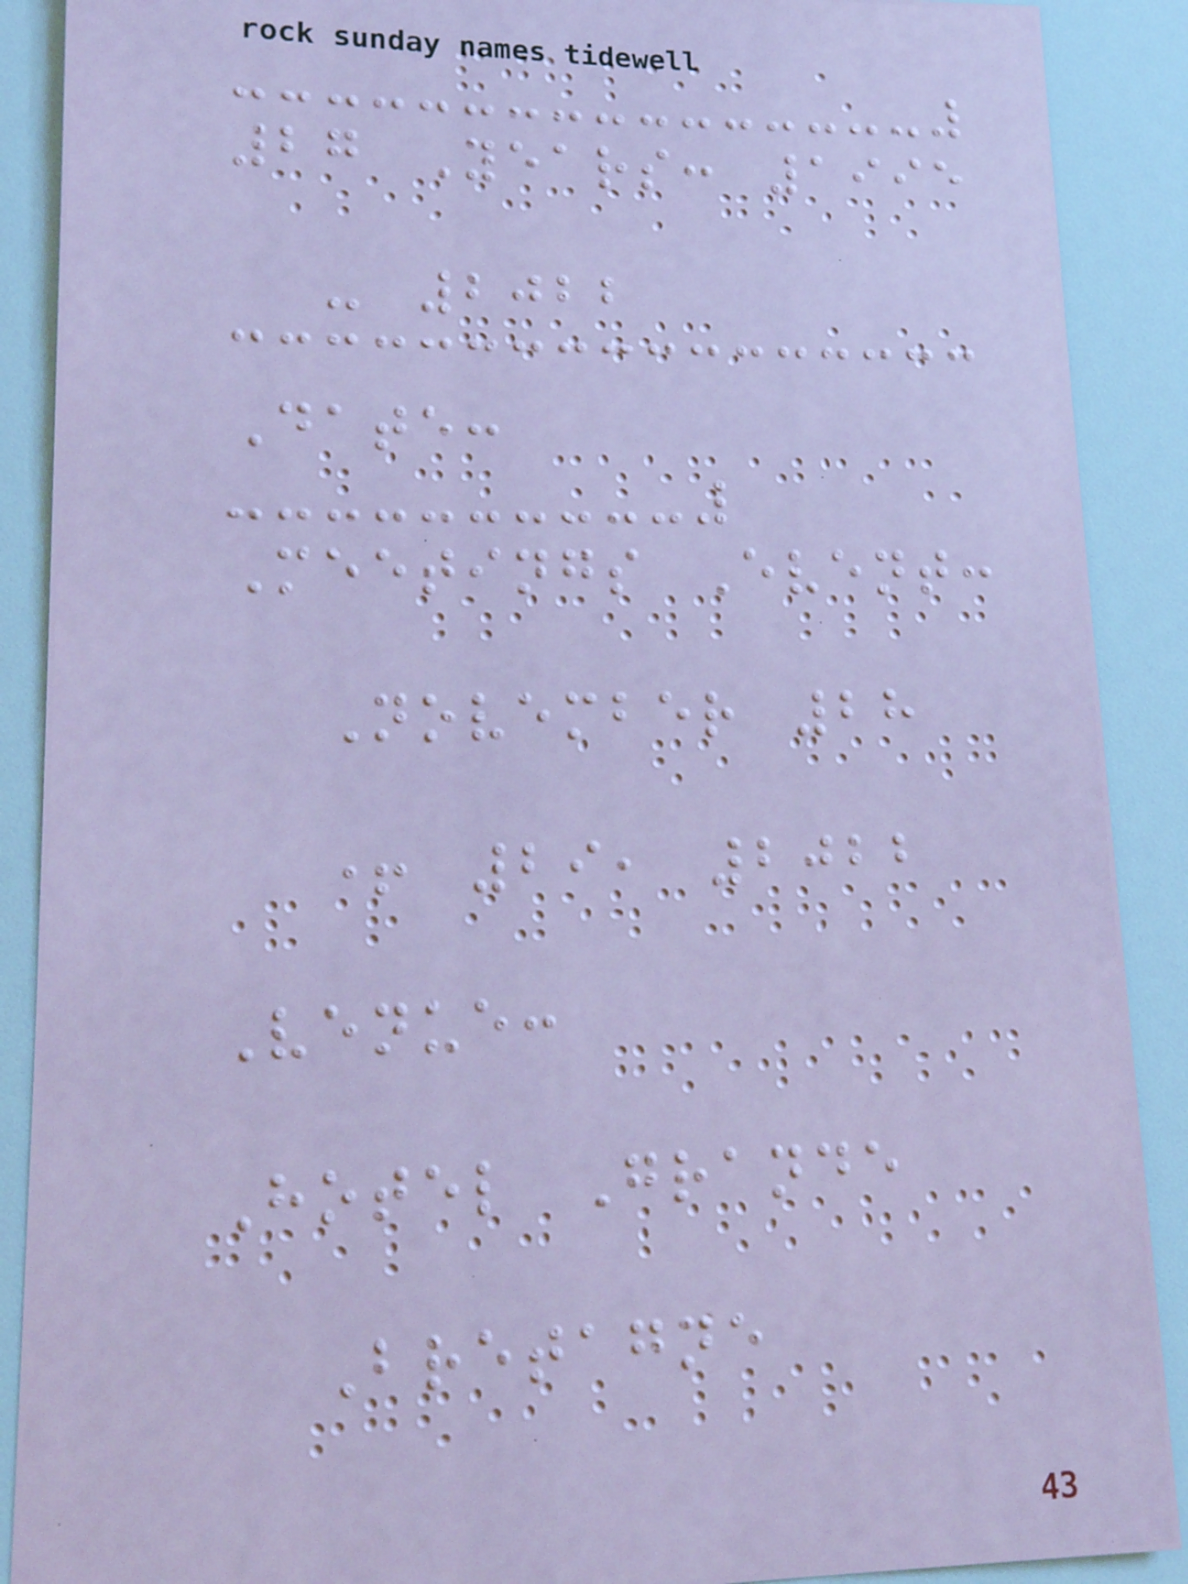27 Years: 1995
- 2022
Date:
Meetings Event:
November 28
+ 29, 2022
Venue:
Hotel Grande
Bretagne
